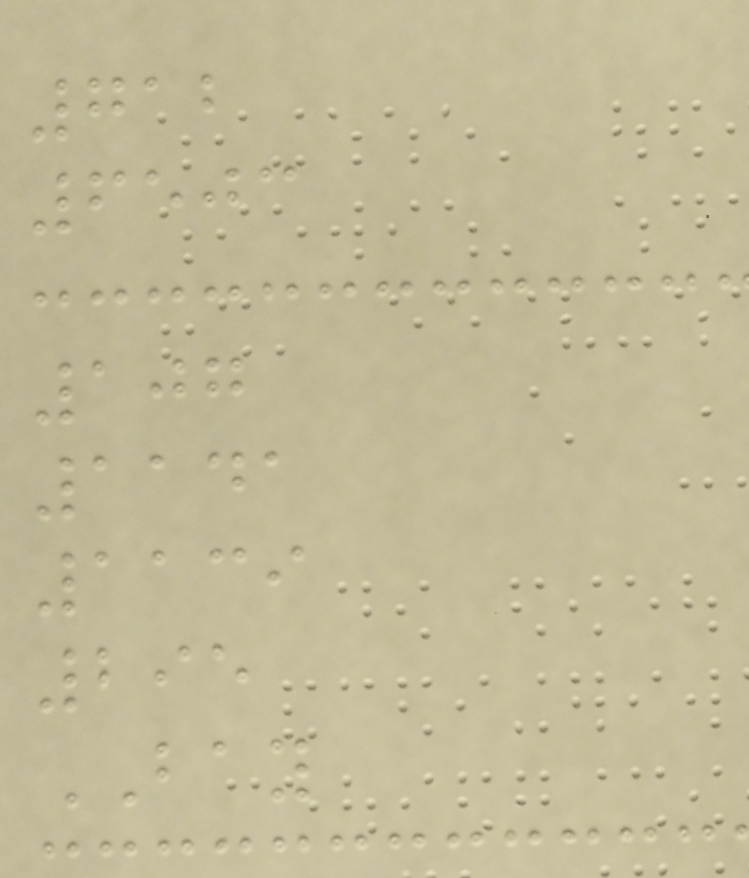712
6503
107
1141
1139
295
BAY
